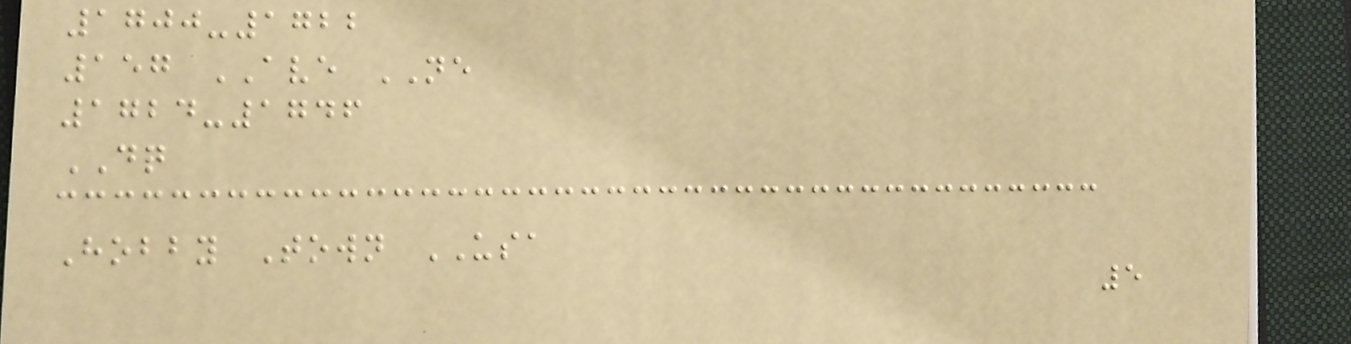1700-1722
157 AVE NE
1724-1746
DQ
Hobby Town USA
5
